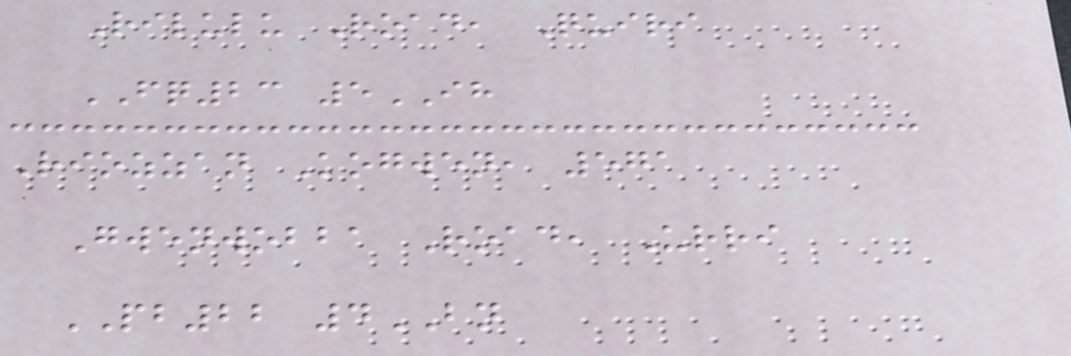Rilulu Road, Quiri
FQ23 5IH
Riozzan Kogwen, 571
Gwenwobba Road, Urri
PB22 4BN
